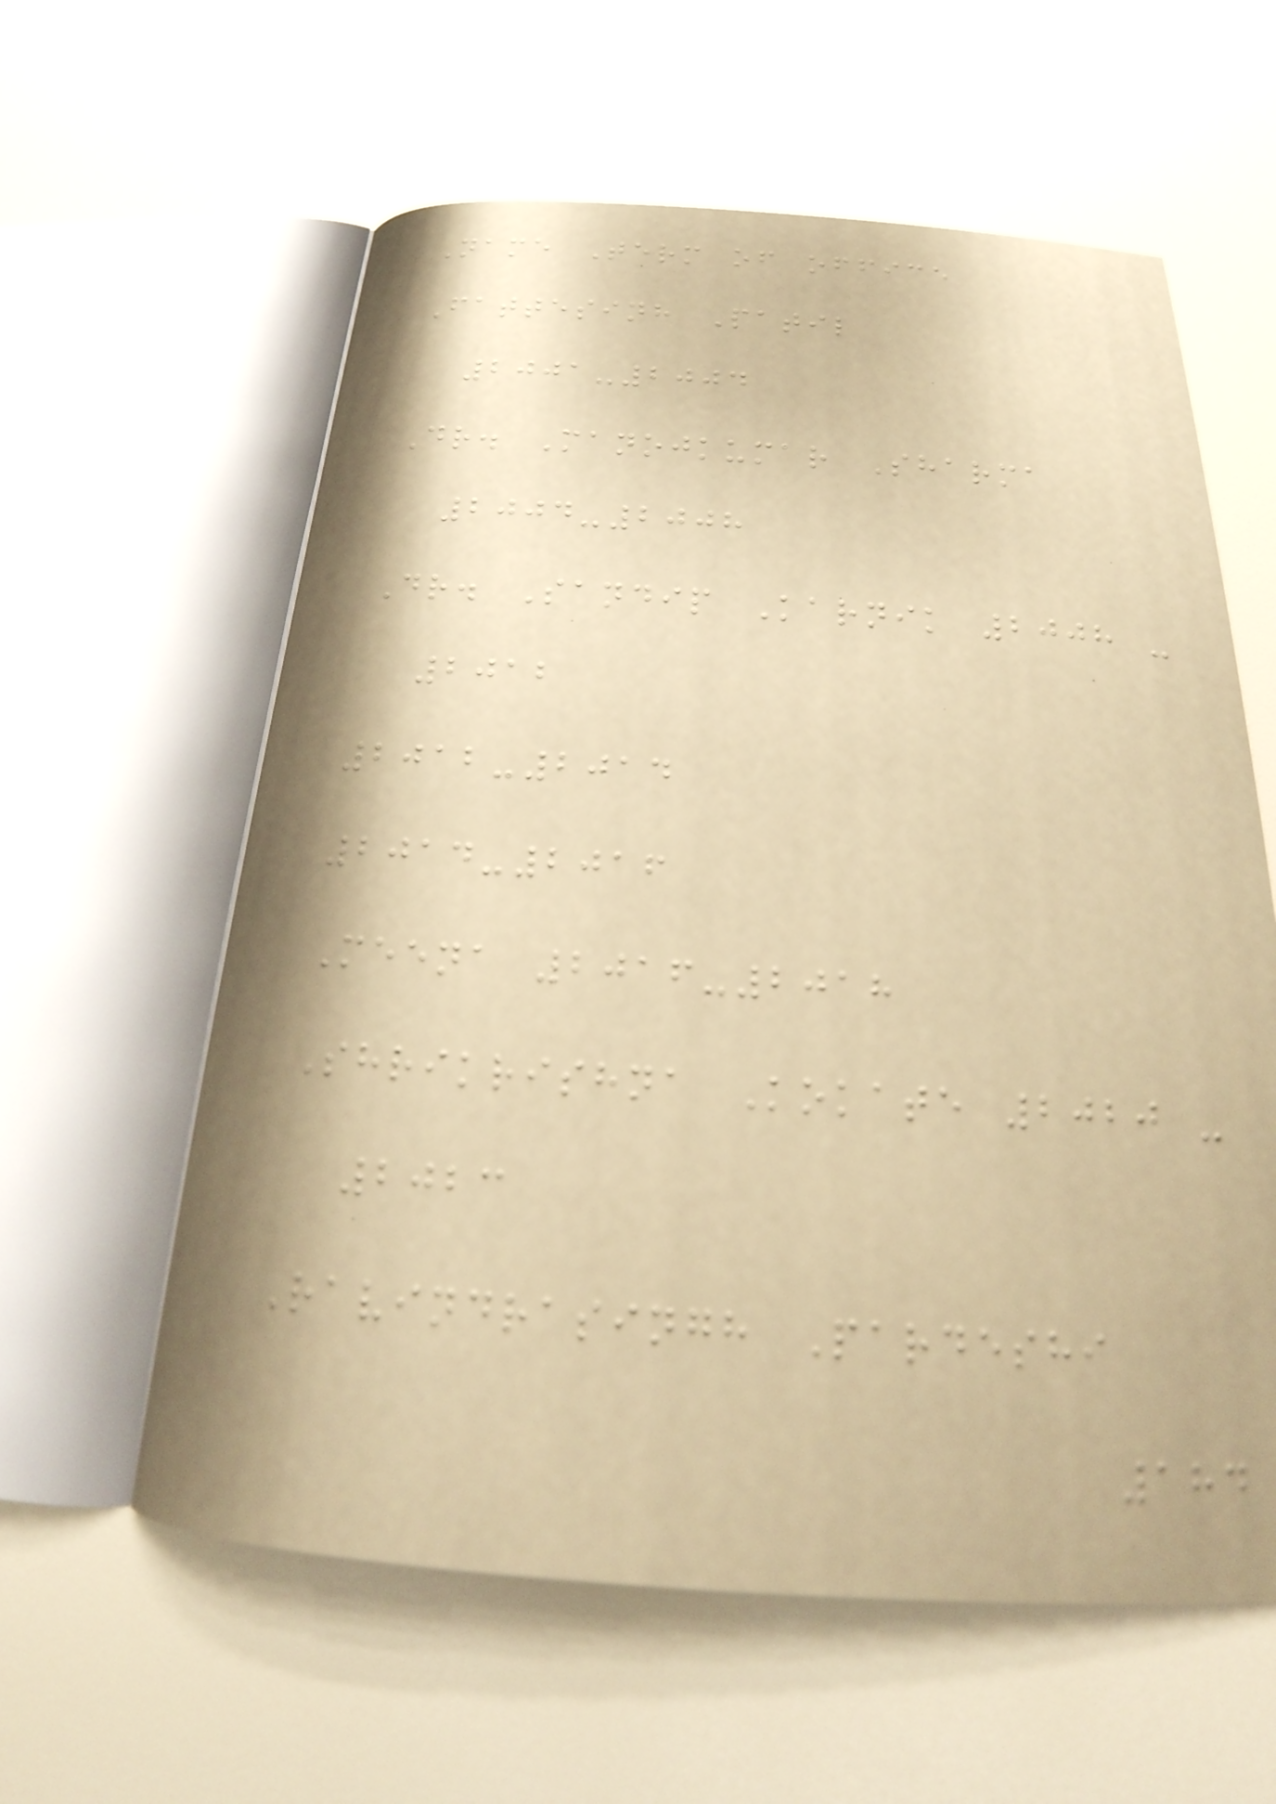Name Term of office
Fattesinh Patil
2001-2004
Dr. Manojkumar Sharma
2004-2008
Dr. Sandip Karnik 2008 -
2012
2012-2014
2014-2016
Meena 2016-2018
Shrikrishna Kokate 2020 -
2023
Ravindrasingh Pardeshi
184
